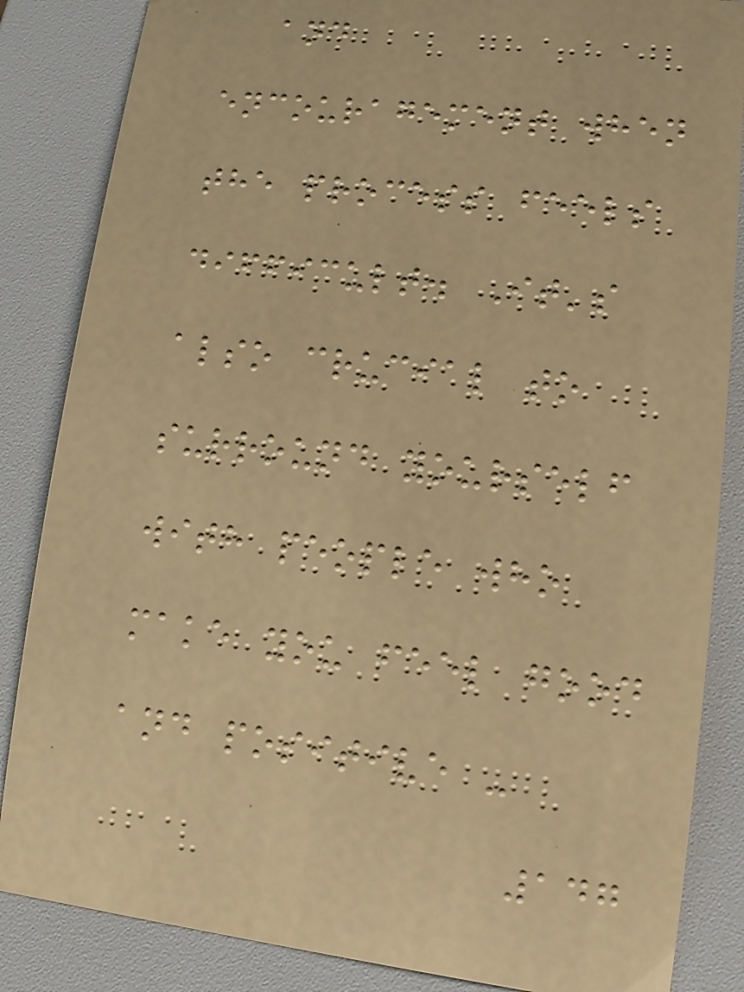and
encouragement when
the process feels
difficult. It's
also crucial to
surround yourself
with people who
make you feel good
and positive -
147
